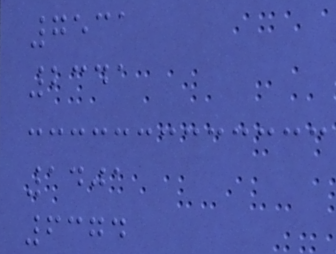7531
2341
1401
6374
